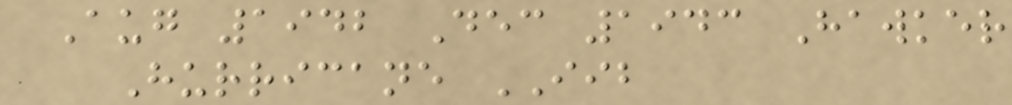Aug 1942 Dec 1943 Hawker
Hurricane IIB
